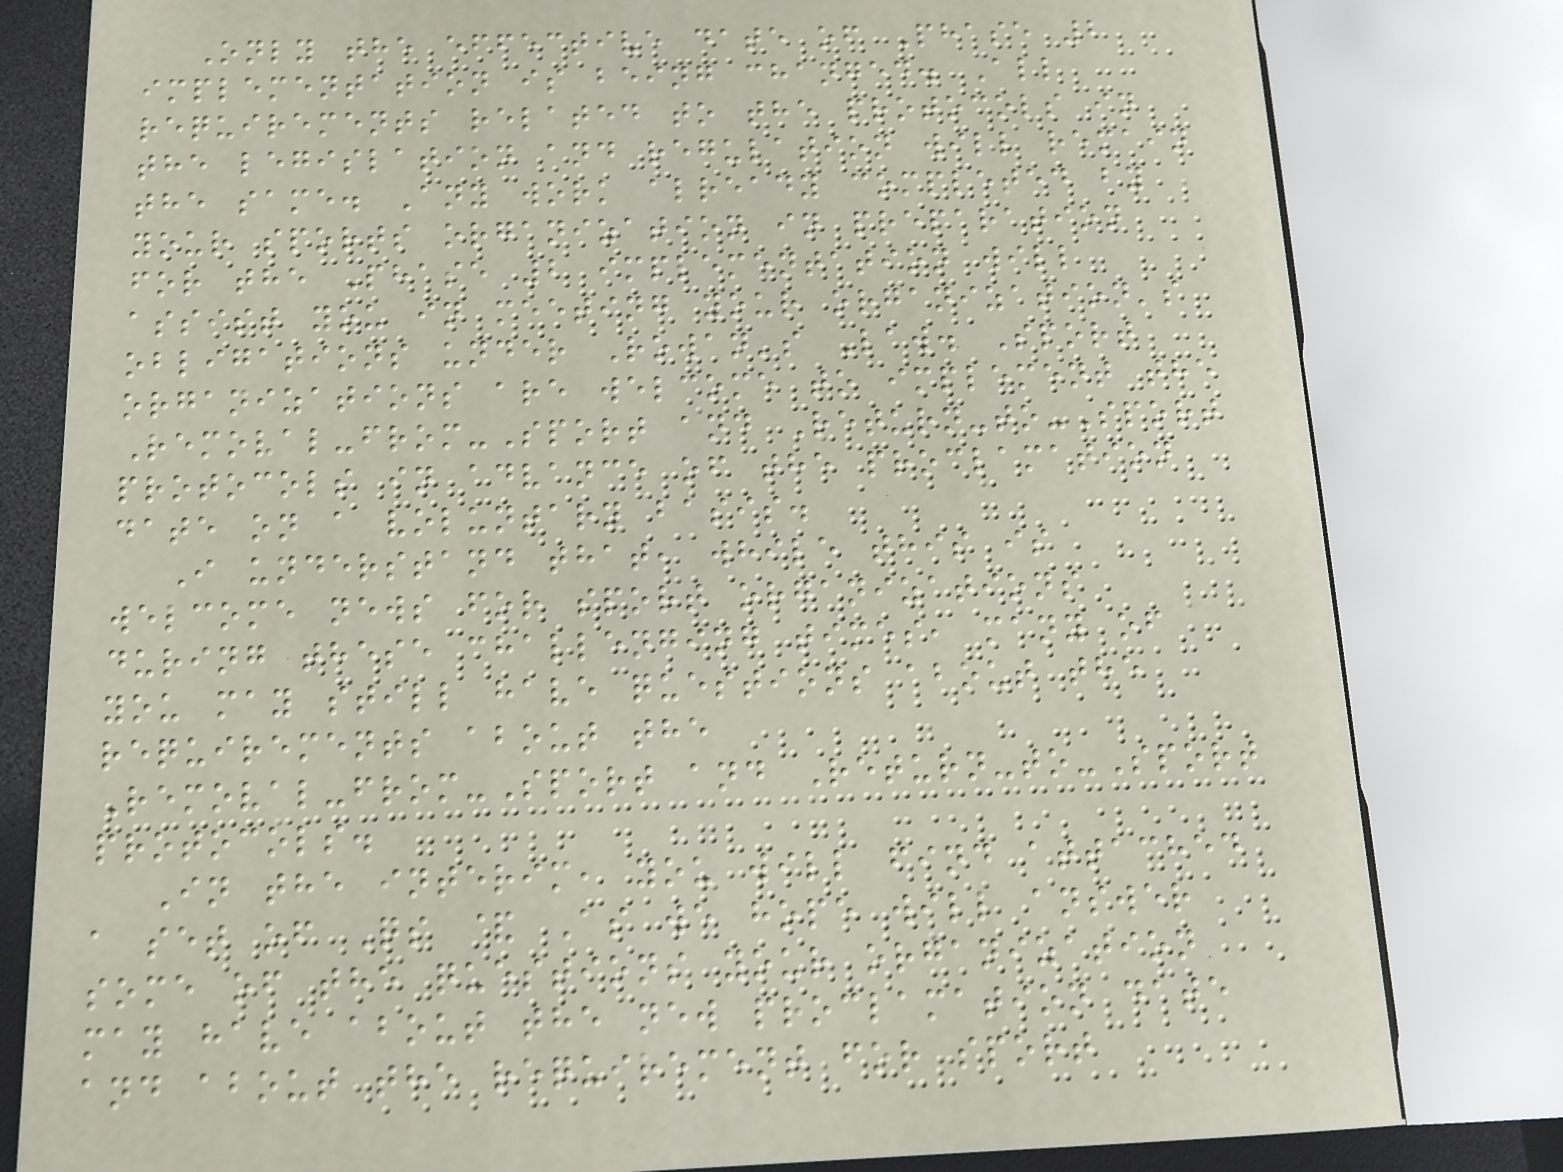Only the effective date of Phase 2
implementation is being changed. All
requirements related to the protocols in
the legislation and regulation will remain
the same. Any work already completed by
your sports organization in preparation
for the Phase 2 implementation will
assist you in meeting your organization's
obligations under Rowan's Law. Sport
organizations are welcome to implement the
Removal-from-Sport and Return-to-Sport
protocols in advance of the proclamation
date on a voluntary basis.
I understand that, while this is
welcome news for sport organizations
during these challenging times, many of
you may still have questions about the
requirements about the
Removal-from-Sport and Return-to-Sport
protocols.
In the interim, you will find attached
a set of Qs & As we hope will answer
some of the questions your organization
may have about the new proclamation date
and about the requirement for sport
